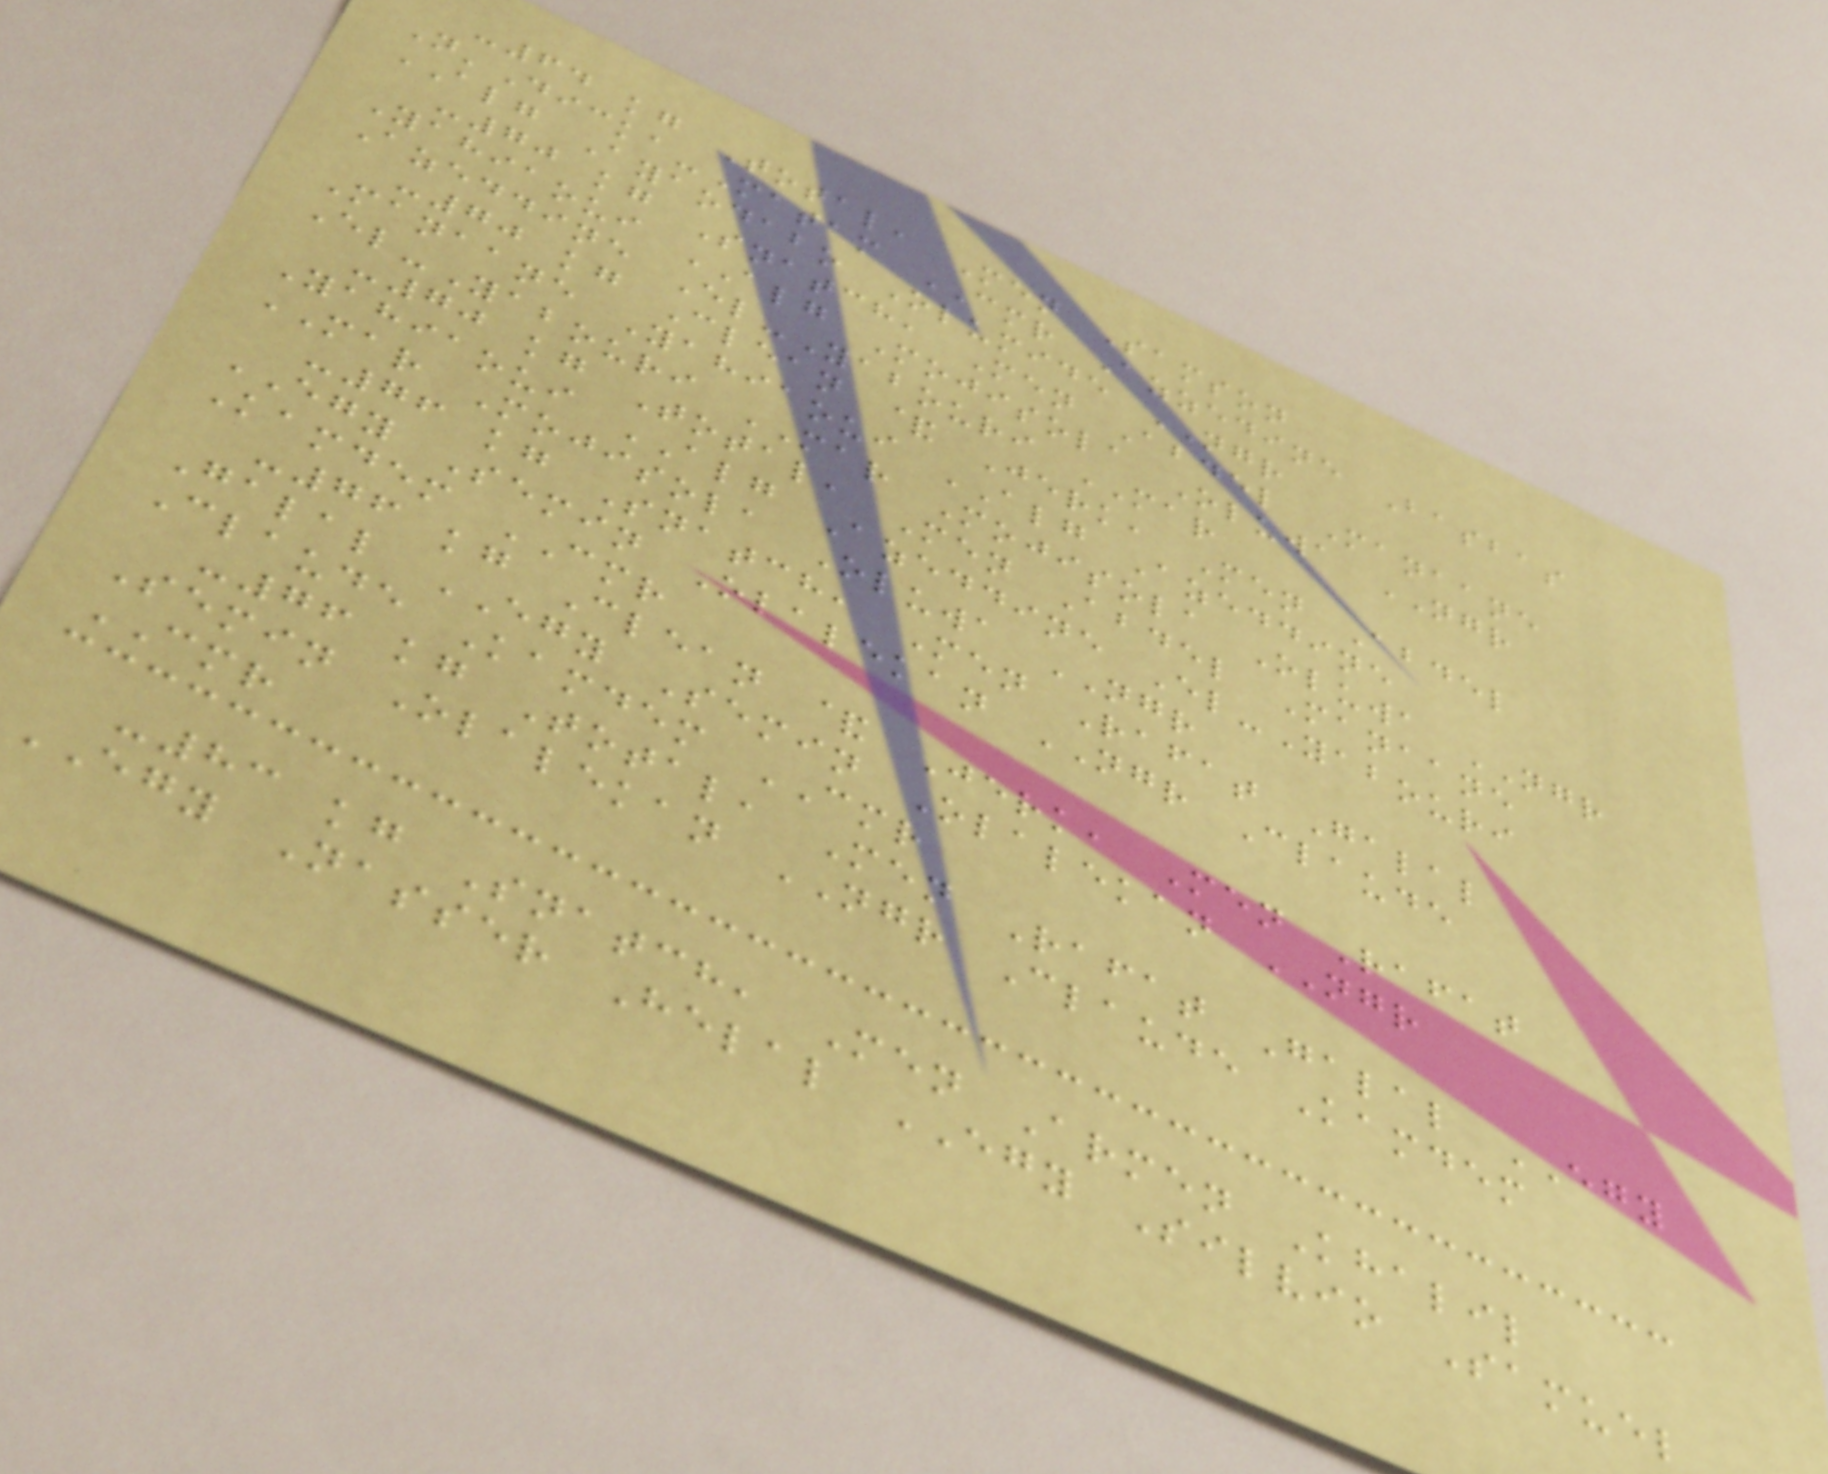-64 kg Total, Men Samson
N'Dicka-Matam CMR Azzedine Basbas
ALG Ayaodabo Olumide NGR
-70 kg Snatch, Men Abdel Manaane
Yahiaoui ALG Mojisola Oluwa NGR
Azeddine El-Yabouri MAR
-70 kg Clean & Jerk, Men Abdel
Manaane Yahiaoui ALG Azeddine
El-Yabouri MAR Mojisola Oluwa NGR
-70 kg Total, Men Abdel Manaane
Yahiaoui ALG Azeddine El-Yabouri
MAR Mojisola Oluwa NGR
-76 kg Snatch, Men Rafat Galal
EGY Semin Olalekan NGR Claude
Kamdem CMR
-76 kg Clean & Jerk, Men Rafat
Galal EGY Semin Olalekan NGR
Claude Kamdem CMR
-76 kg Total, Men Rafat Galal EGY
Semin Olalekan NGR Claude Kamdem
CMR
-83 kg Snatch, Men Armen Khalil
EGY Nasser Helal EGY Silvio Samuel
